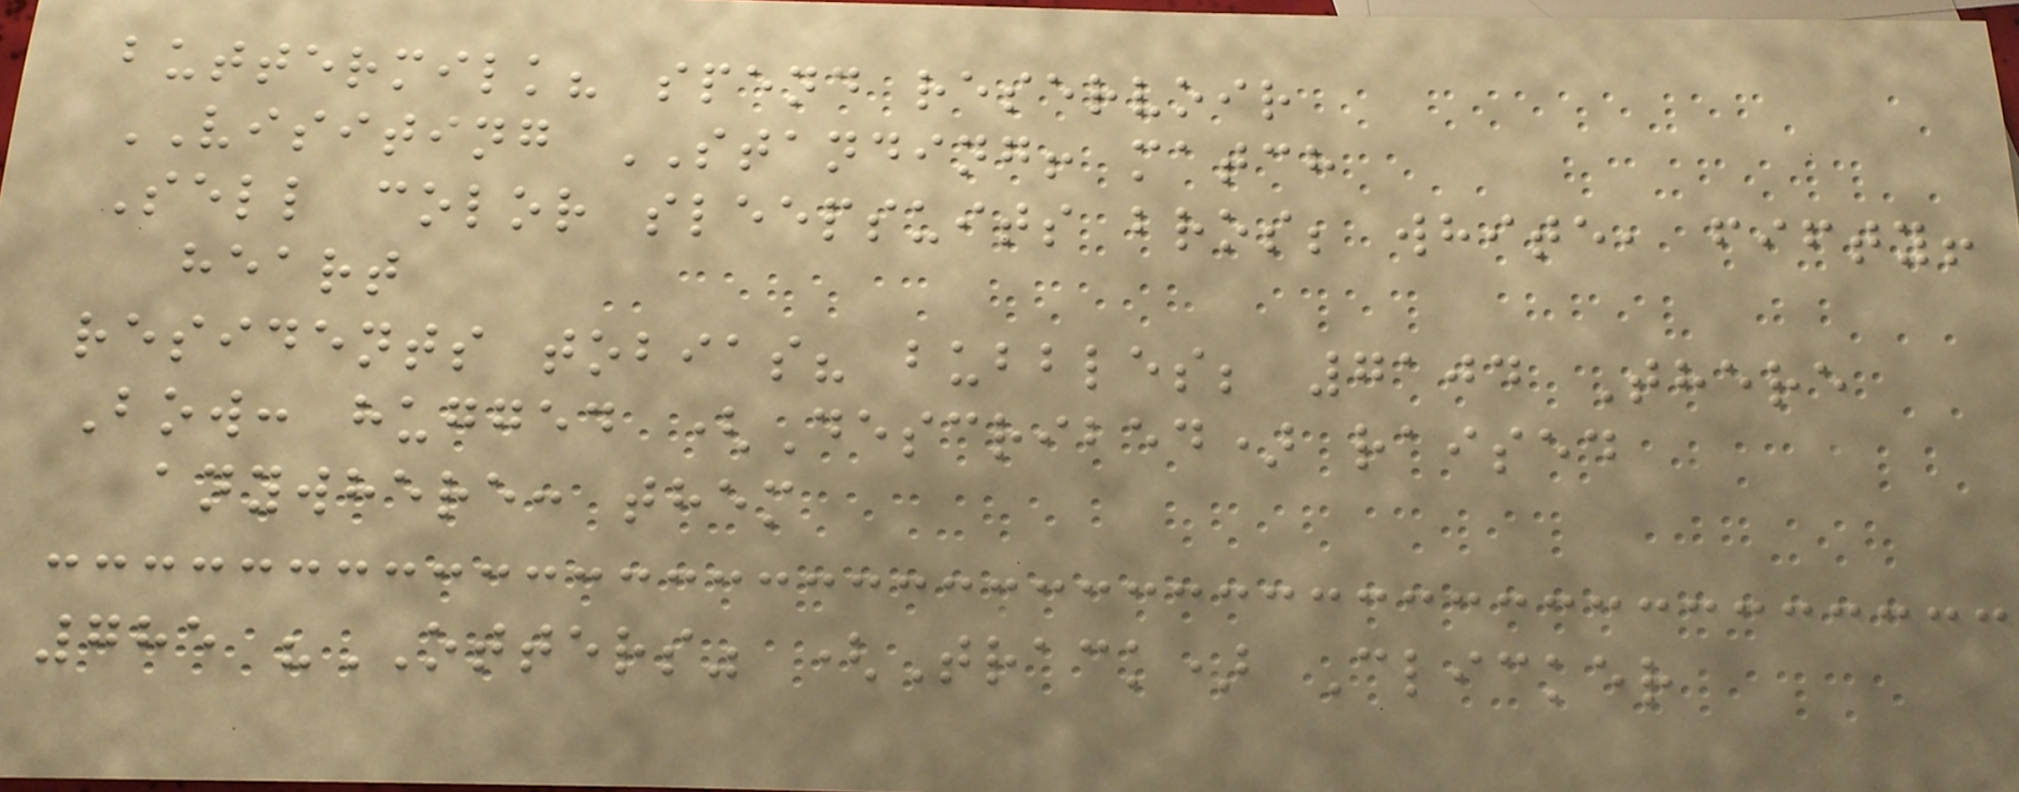buttermilk? spend reservoir
VISITING STANDING! match
Sell color sleepsuits bros; white, fifty!
heart
residents tobias? bubbles; 7104 There
Bow: hugged (Described) raised
anywhere: them
785 "OTTERS" (Track) Clicker
